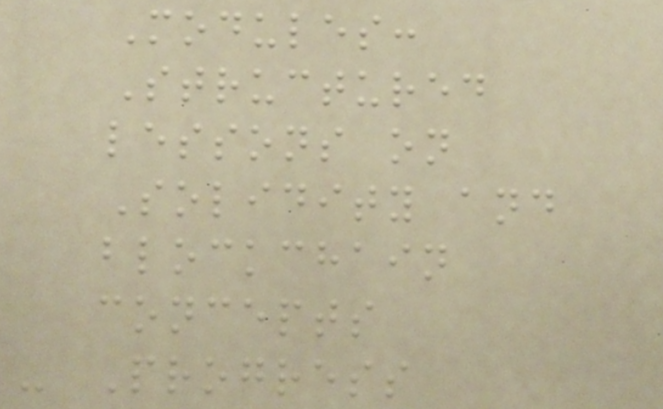Modules:
Structured
lessons on
Solidity and
blockchain
concepts
- Progress
